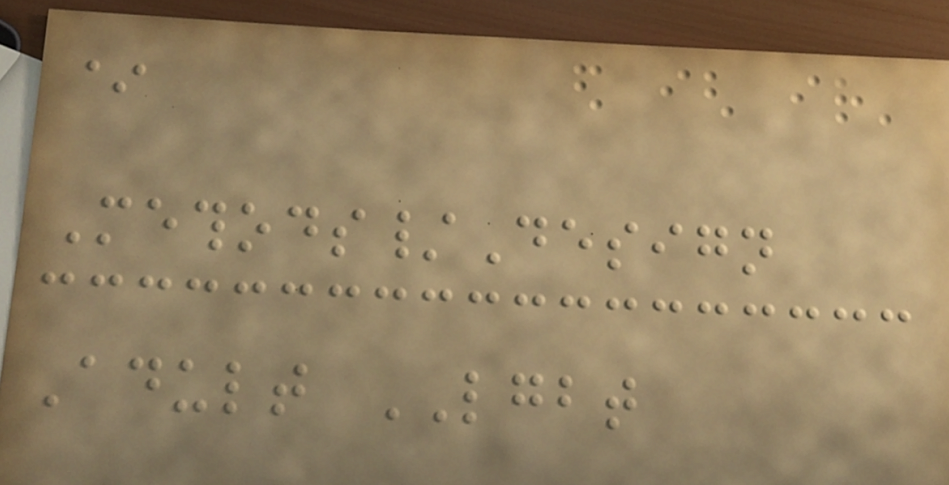*
Methods/Design
Adult LGBT
